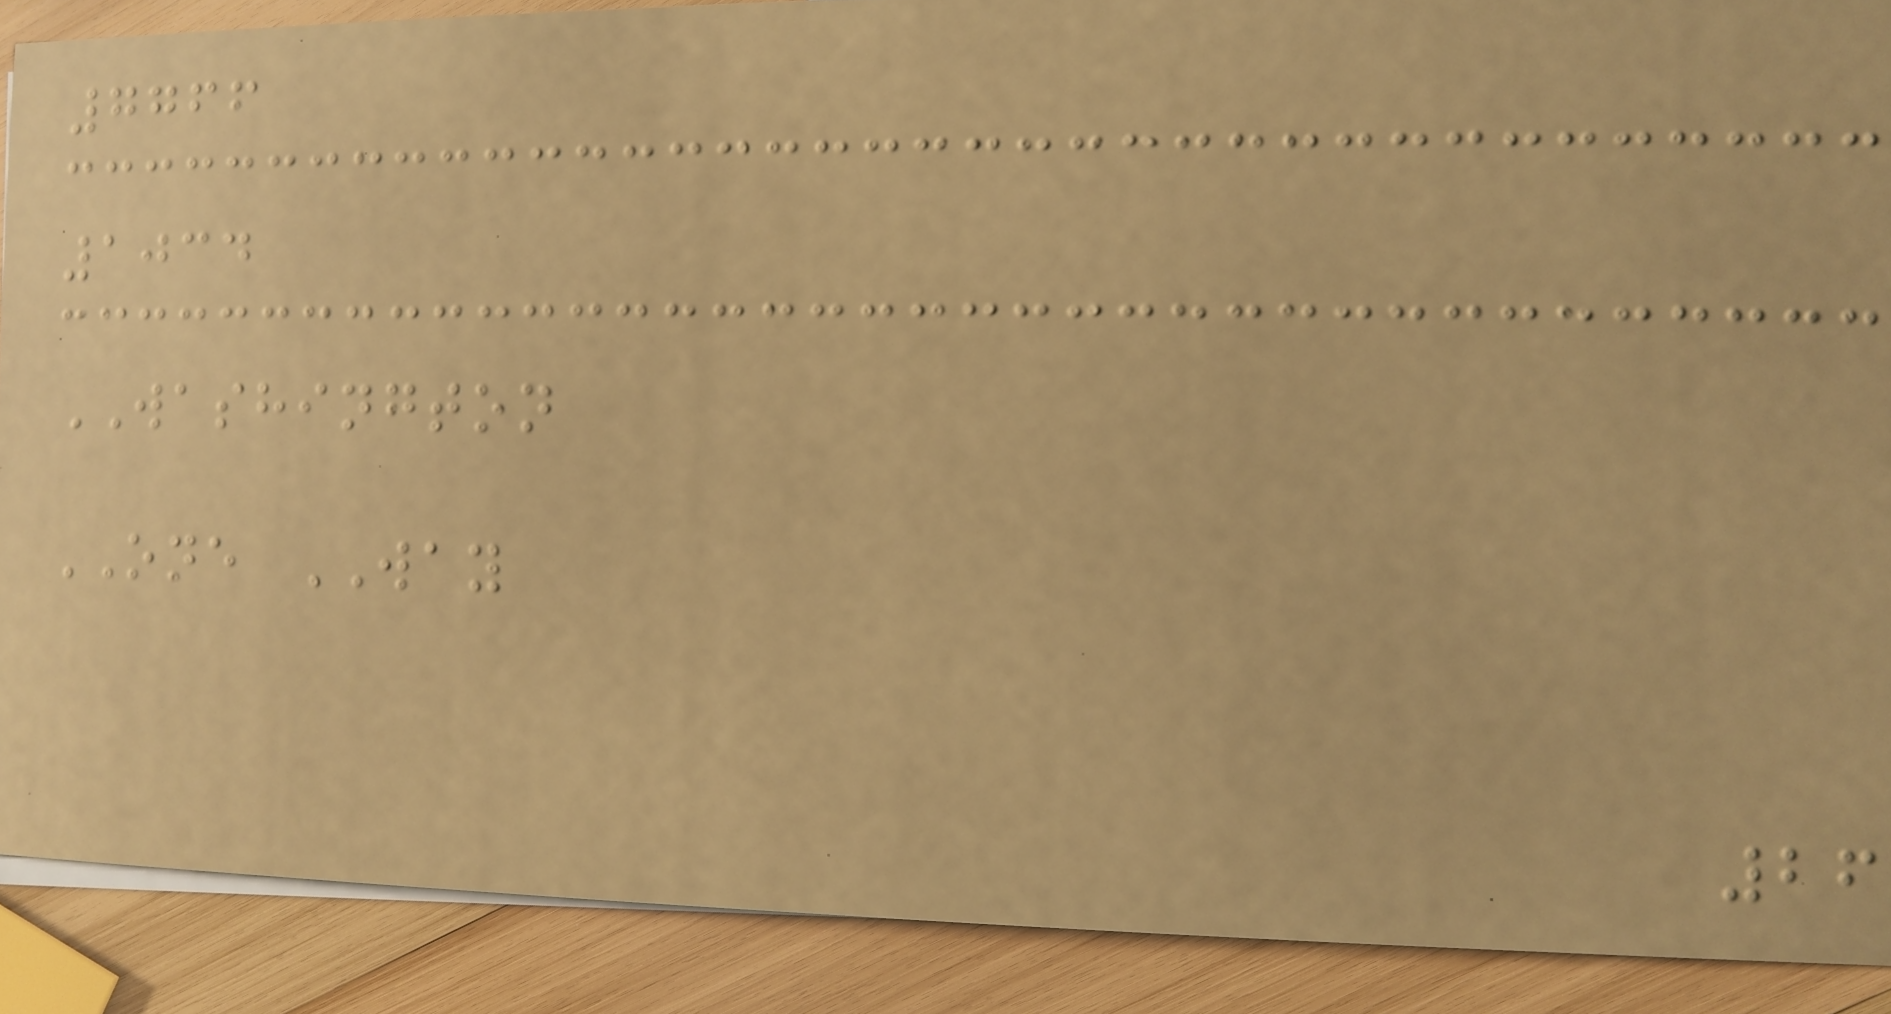7766
1034
WASHINGTON
ONE WAY
26
